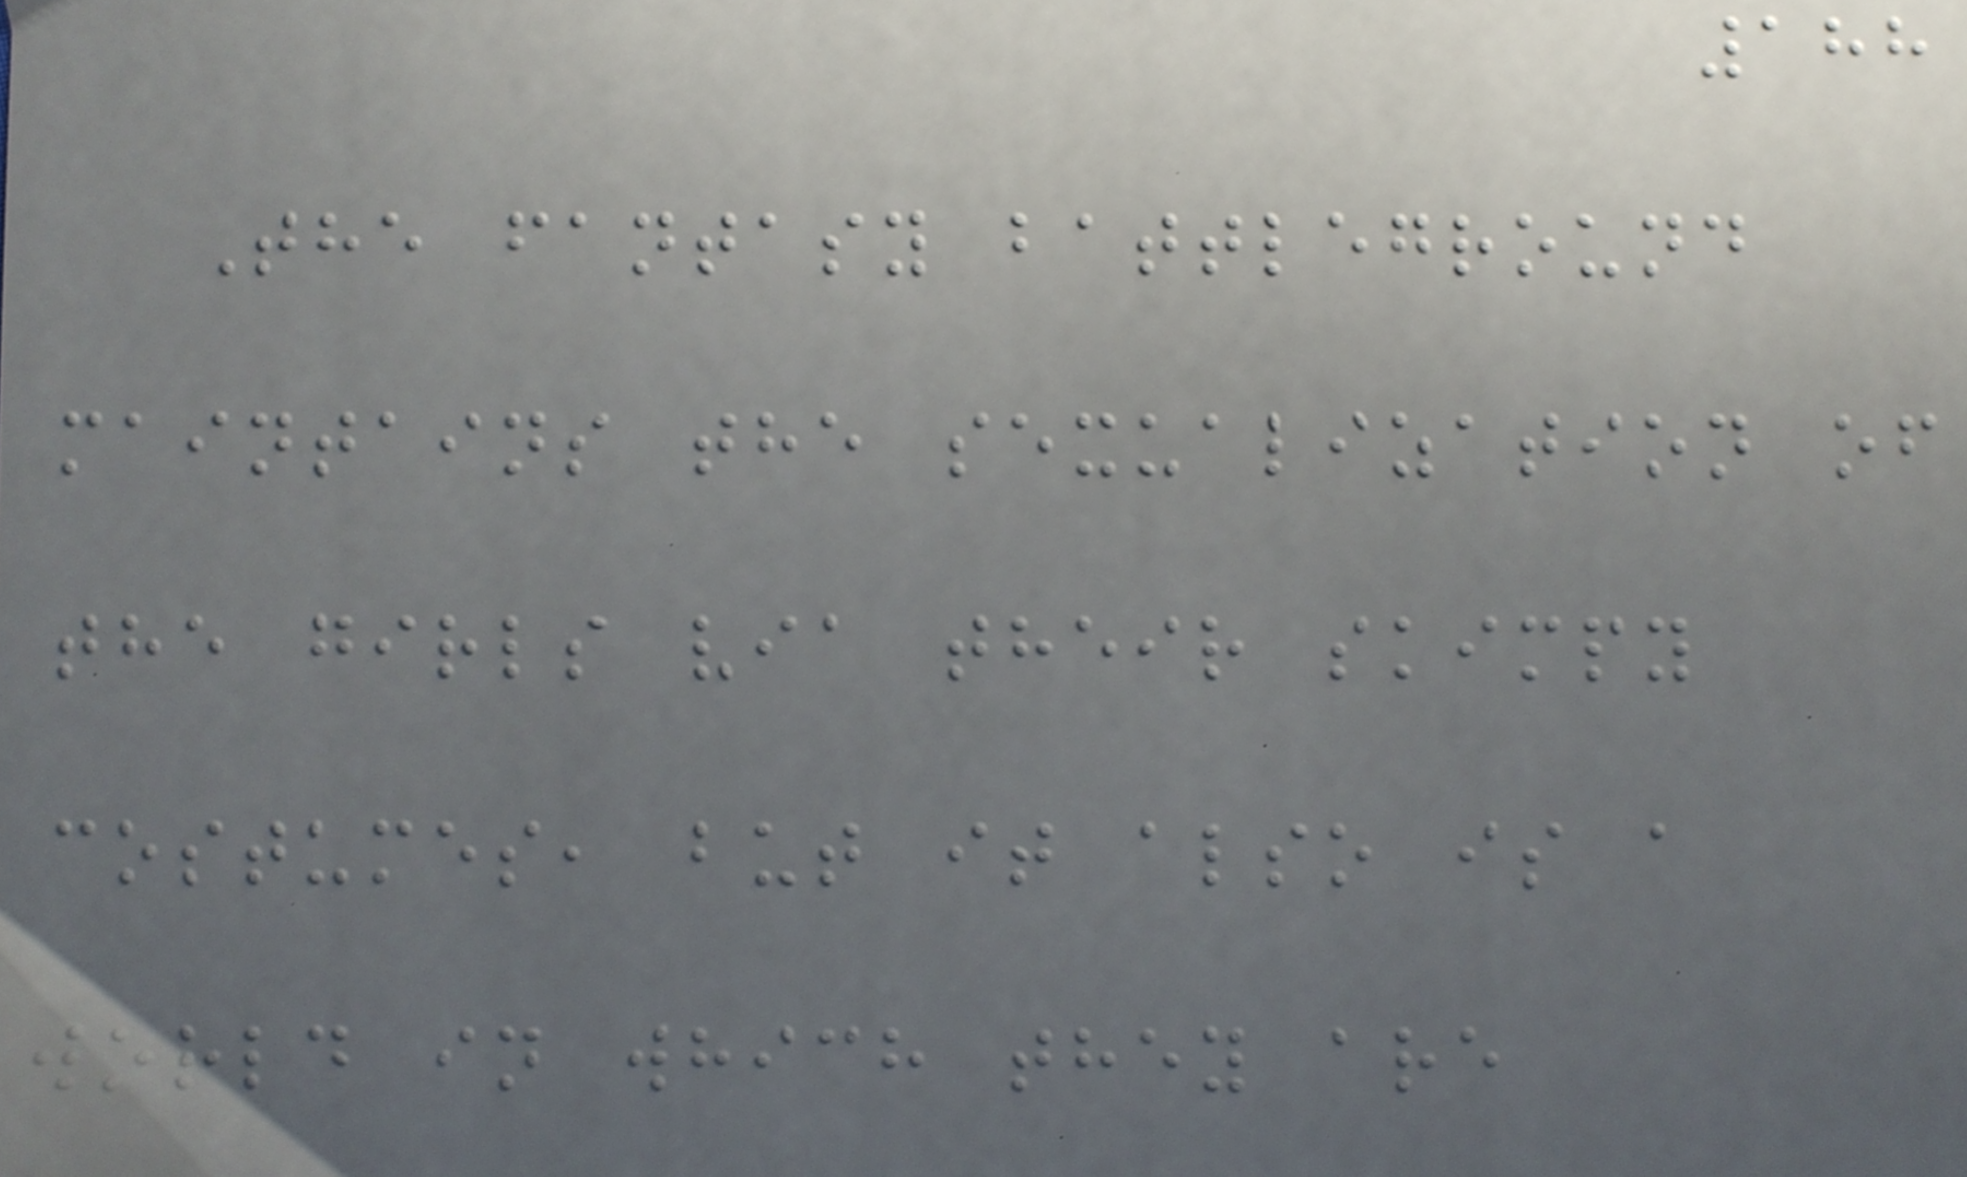188
The fantasy battleground
maintains the sexualization of
the girls via their skimpy
costumes, but it also is a
world in which they are
